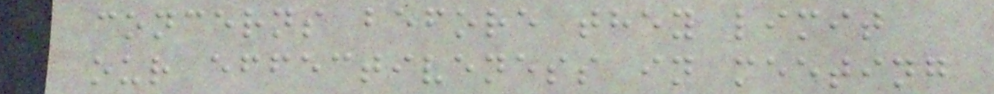concerns before they limit
our effectiveness in meeting
